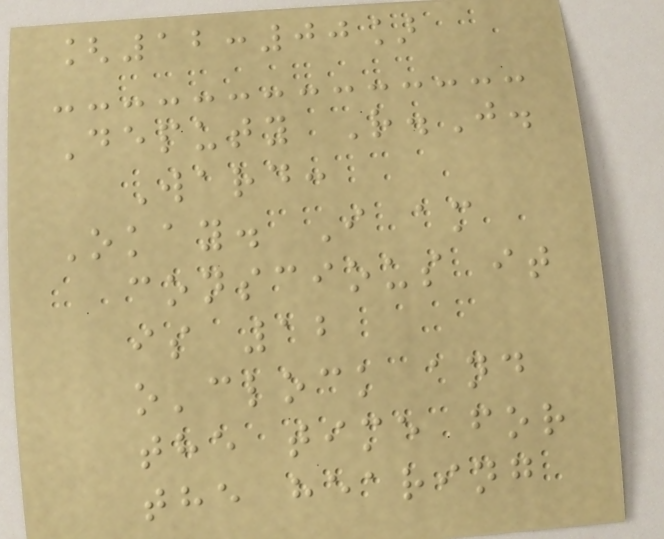[12:00]
Deputy R.J.
Ward:
Okay. I am
conscious it
is 12
o'clock and
the time for
the hearing
